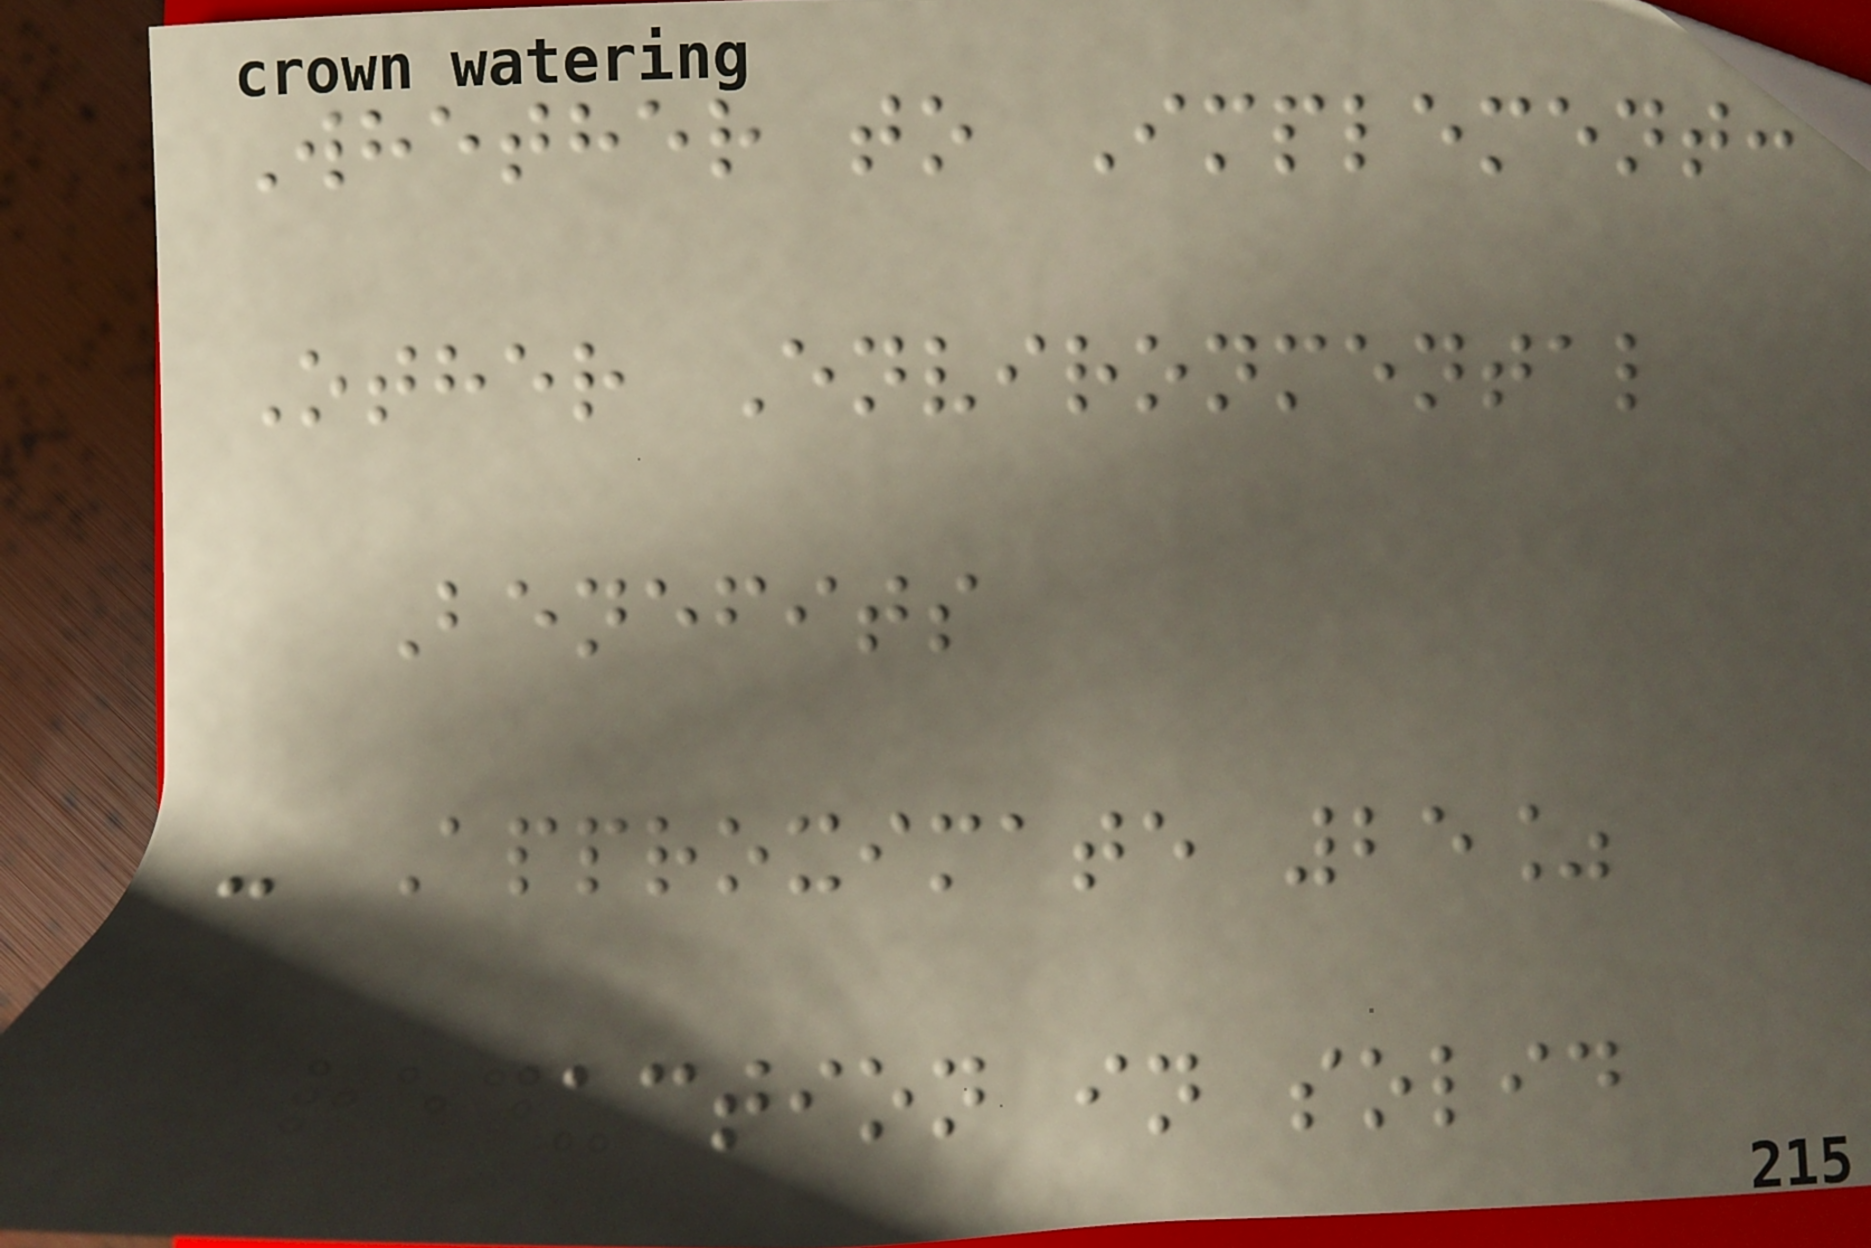Whether to Implement:
Other Environmental
Benefits
- Approximate 25%
reduction in solid
